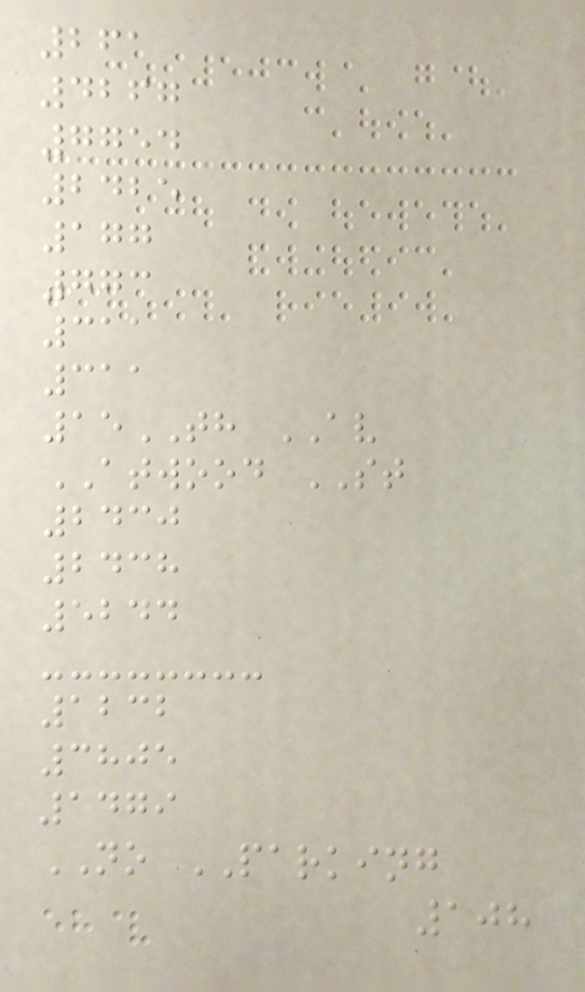261
4267
7754
2425
177
773
311
311
15TH AV
ATWOOD ST
2430
2438
5244
1232
3805
1479
NO PARKING
108
